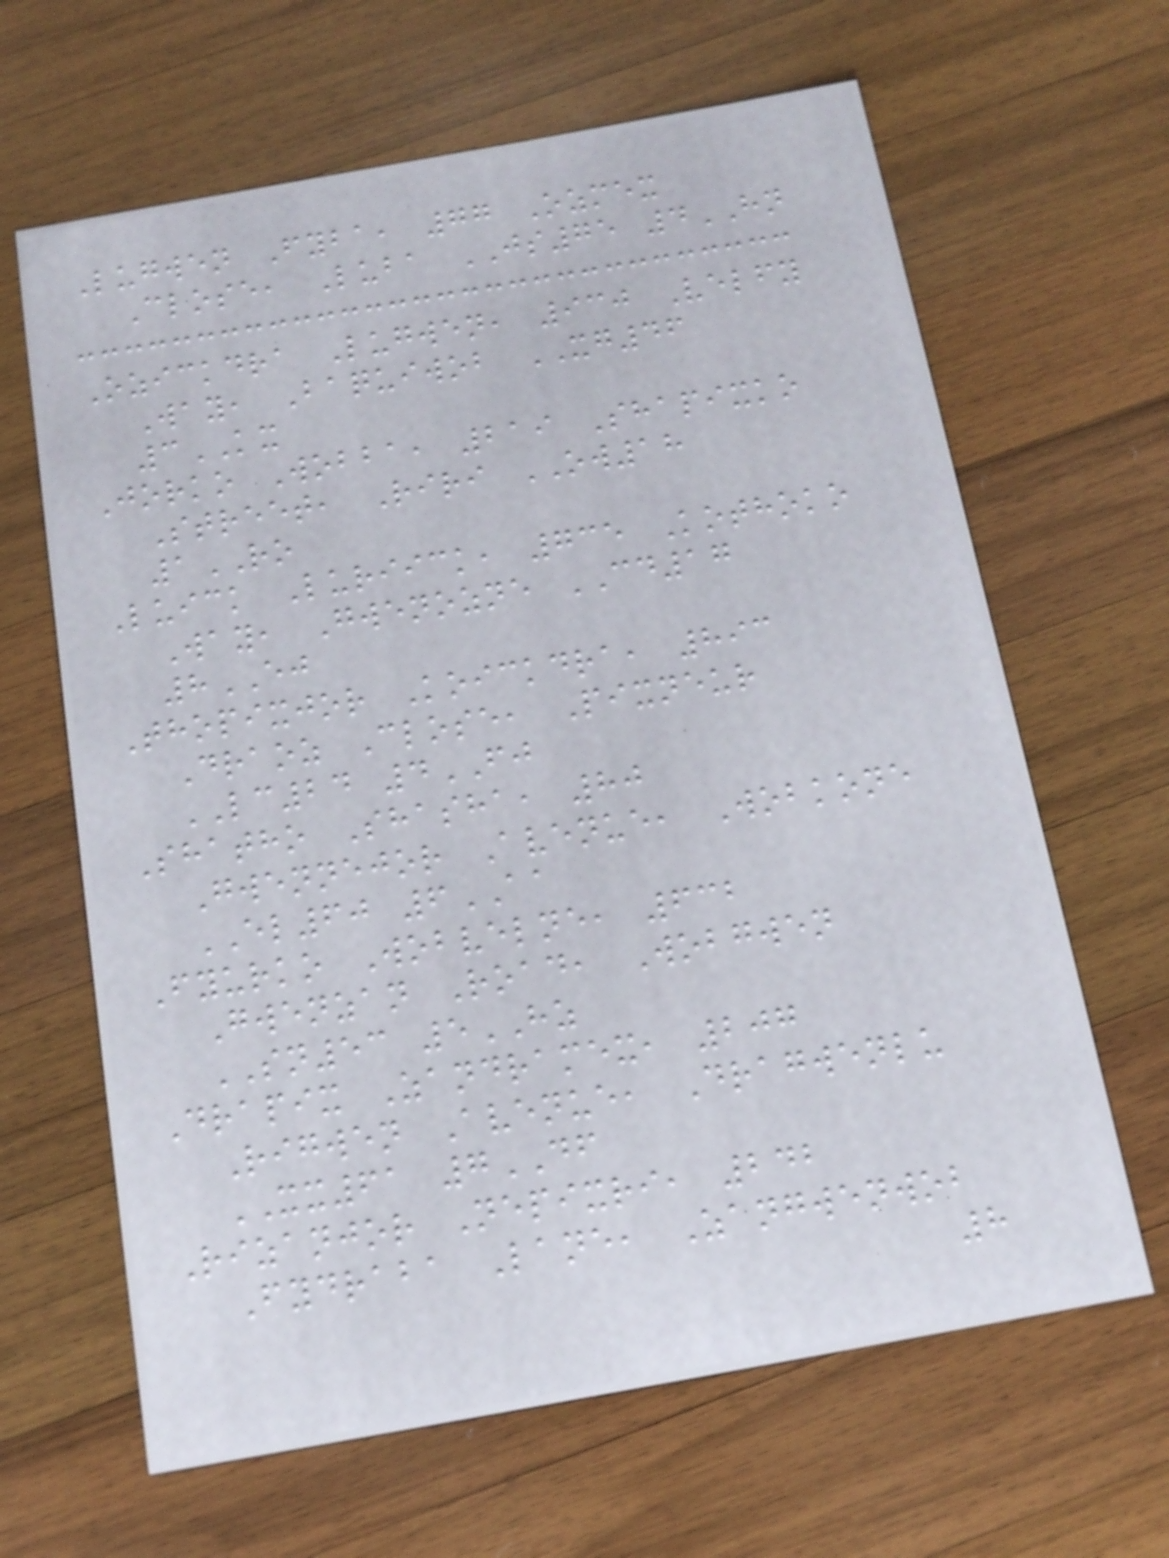Lugwen Fyba, 77 Ozmex
Close, Luba JS75 4HN
Ozickdra Lugwen, 930 Velfy
Way, Baquiwob XG46
3KX
Jorko Wobba, 219 Shapixko
Street, Riri OW18
1RO
Luick Luriick, 735 Kothoko
Way, Gwenozne CD17
8EJ
Thopixjor Koickdra, 893
Draoz Close, Pixneur
LC24 4FJ
Shatho Shasha, 80
Gwennejor Avenue, Wobkone
EL60 6AA
Fyurko Wobvelne, 632
Gwenzan Road, Wobgwen
SN53 5HZ
Drapix Zandramex, 207
Rigwen Avenue, Dragwenlu
XX61 7DF
Rizanjor Nepixri, 242
Fydraba Lane, Zangwenwob
8
